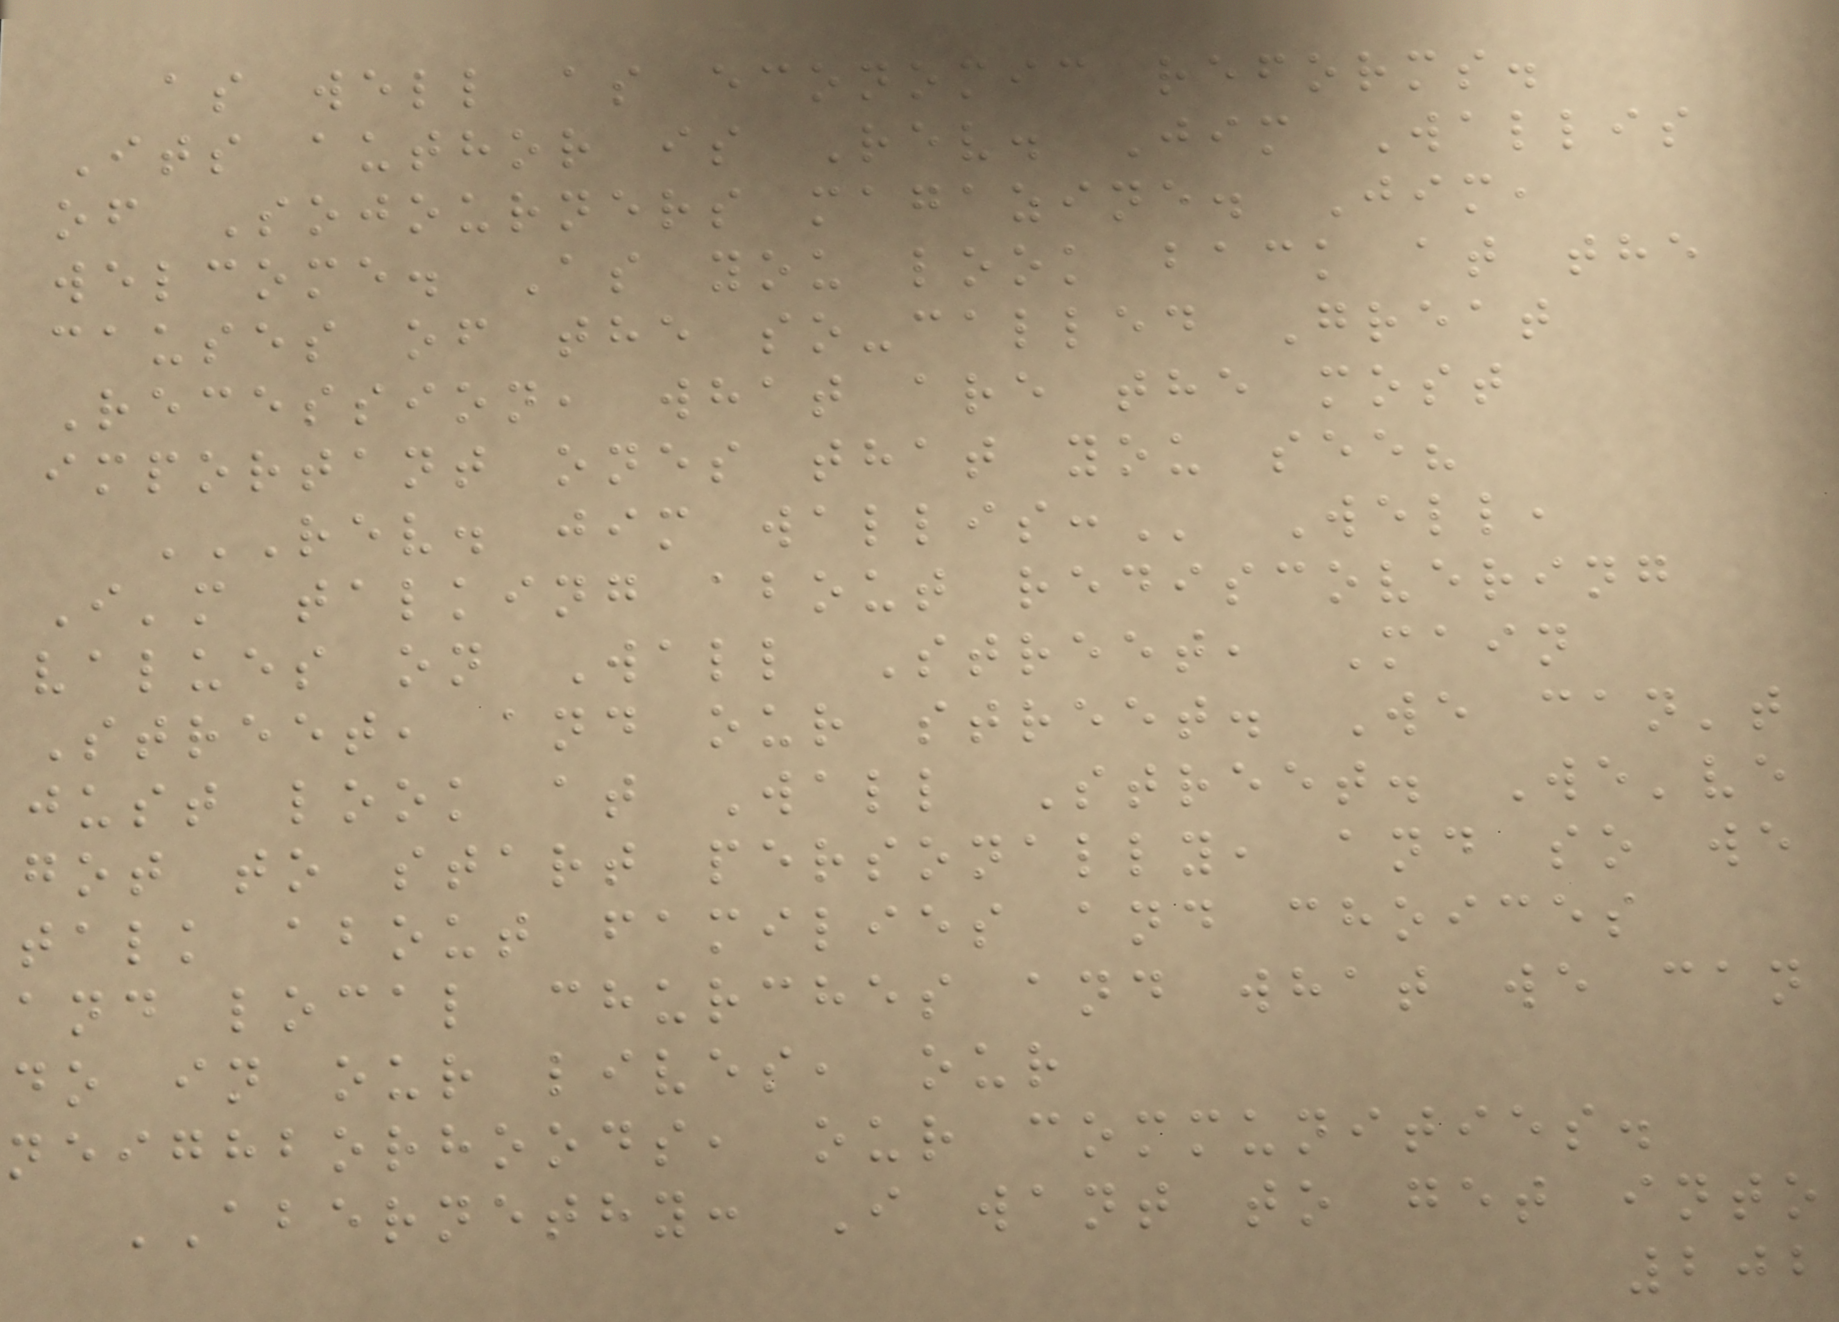as well as economic reforms.
Its author is Rev. Jim Wallis
of Sojourners magazine. Jim,
welcome. As you look back at the
causes of the so-called Great
Recession, what are the most
important ones that you see?
REV. JIM WALLIS: Well,
I'm talking about rediscovering
values on Wall Street, Main
Street, and our street. We can't
just look at Wall Street. We've
got to start personally, and so we
talk about families and choices
and local churches and what we can
do in our lives, our
neighborhoods, our communities.
ABERNETHY: I want to get into
202
